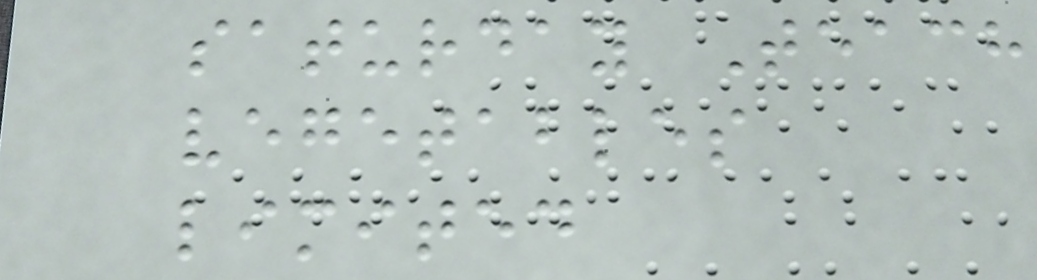saturday Teach
vegetables
limited
